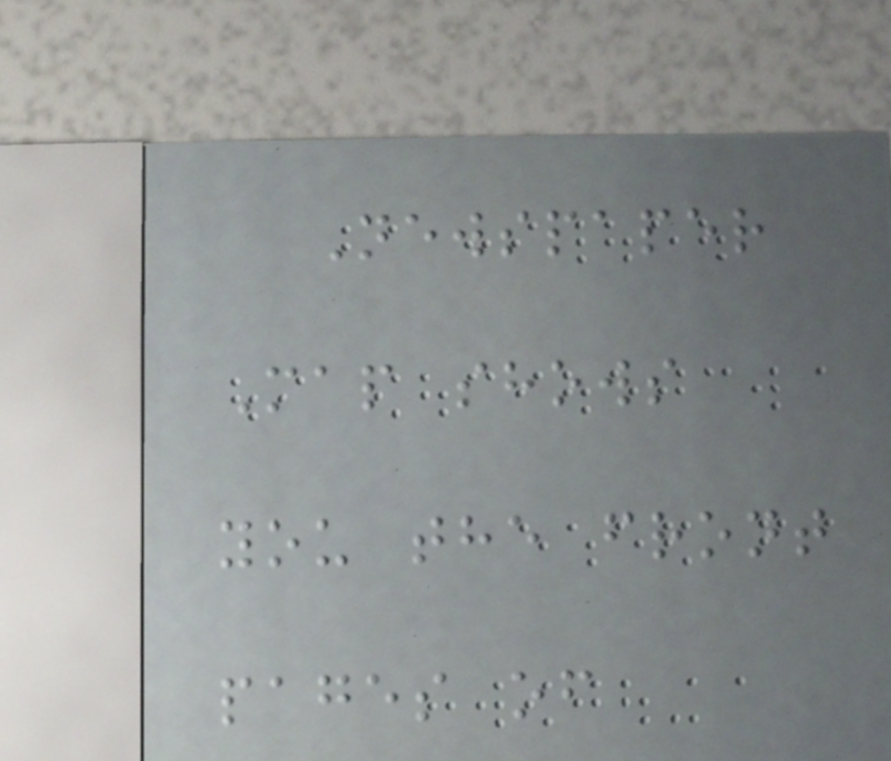Newspaper
Map shows
you the front
pages of
